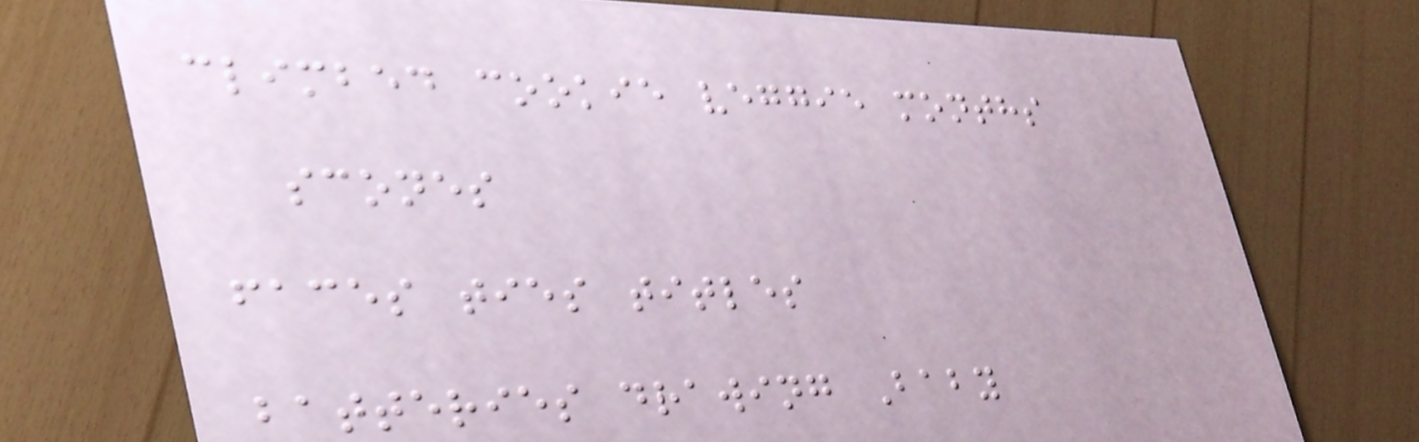climbed cookie veggie months
scones
faces ties titles
batteries drawing Baby
